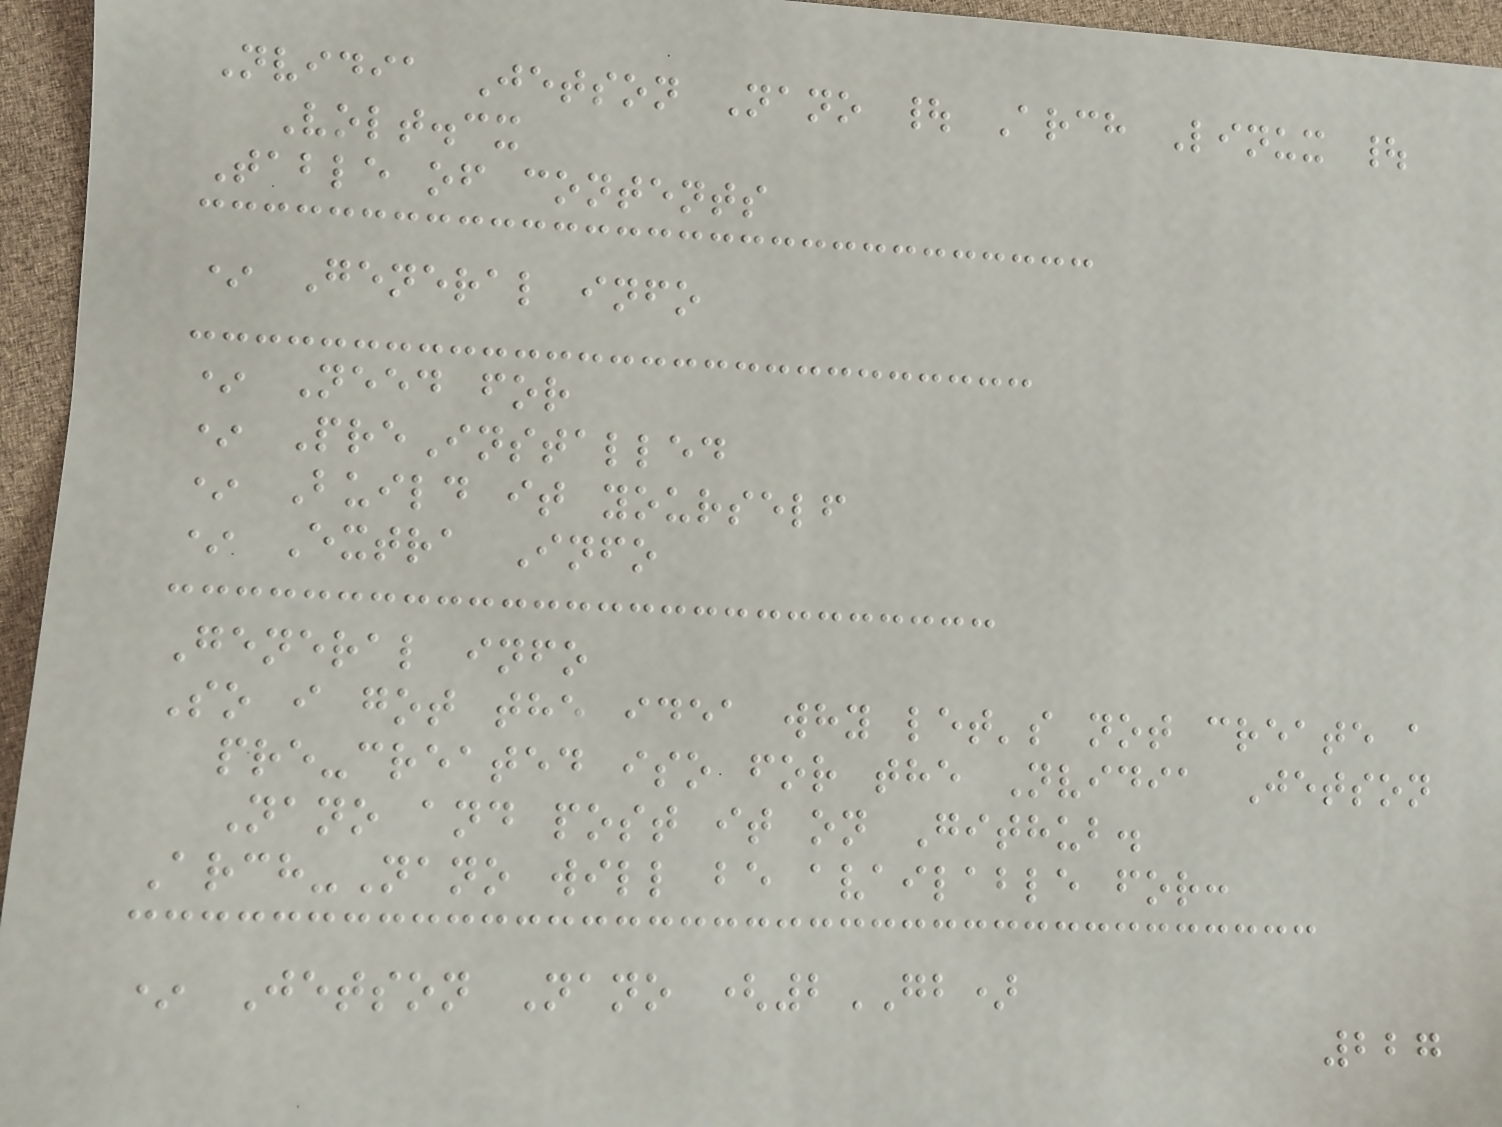Nvidia Jetson Nano | Arch Linux |
Volt.cx
Table of contents
* General info
* Need for
* PreInstalled
* Build it yourself
* Extra Info
General info
So i got the idea why let's not create a
pre-created iso for the Nvidia Jetson
Nano and post it on Github.
Arch-Nano will be available for:
* Jetson Nano (2GB)
227
